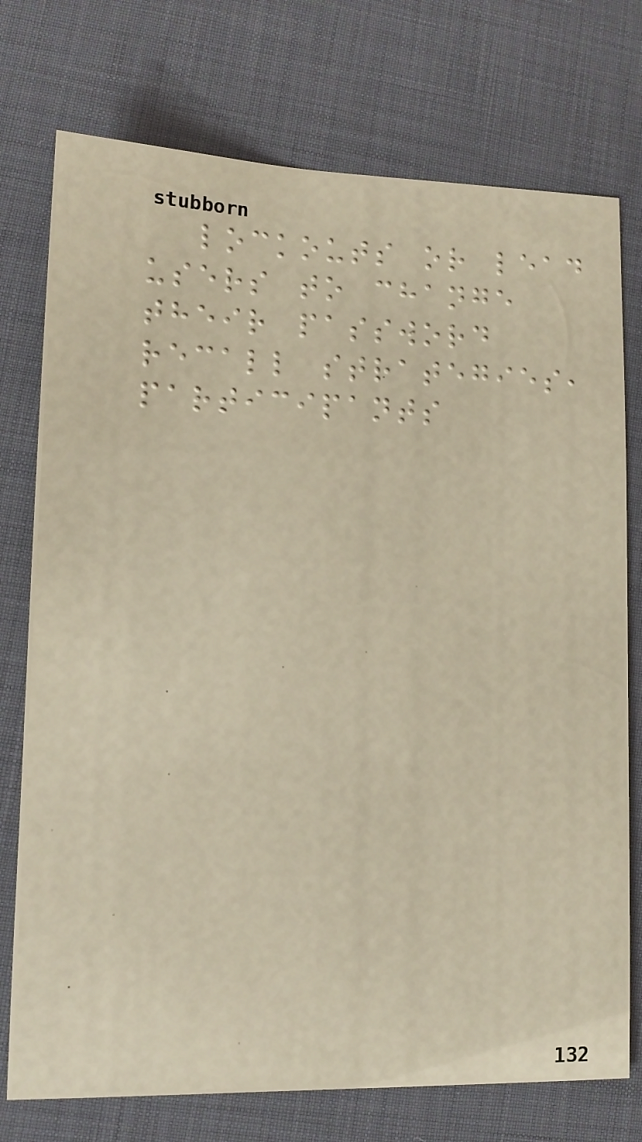lockouts or lead
users to change
their password
recall strategies,
participants
